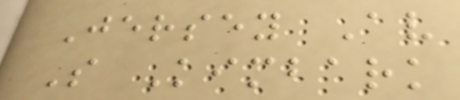Jersey Av
S Kimbark
